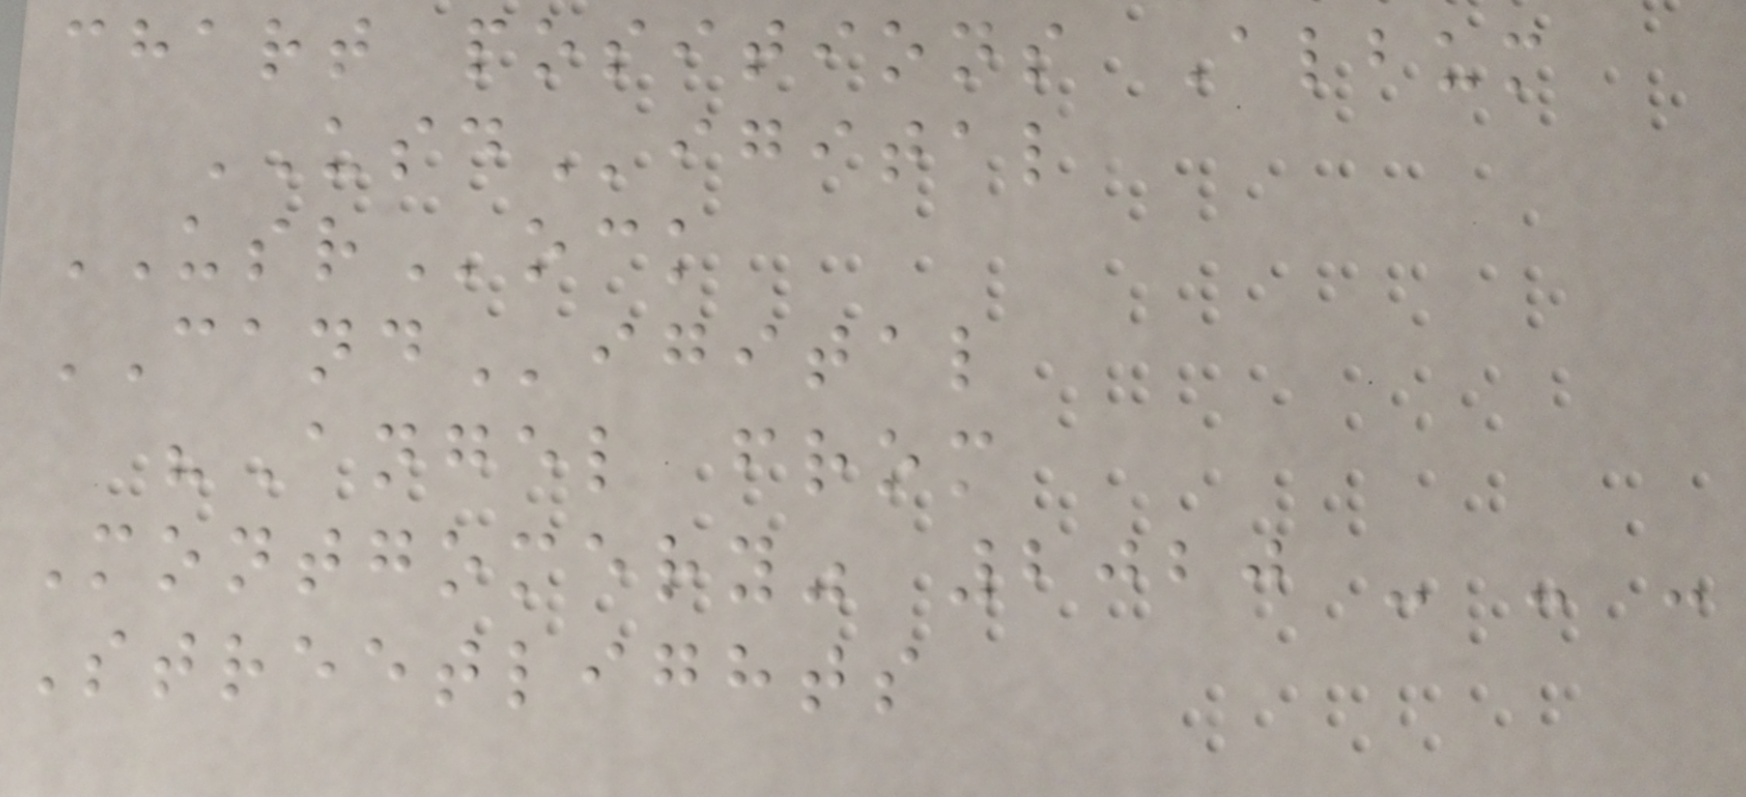chart positions Album
USDigital
USRock
CANDigital
"Angel from
Montgomery" 2020 - - -
Streetlights
